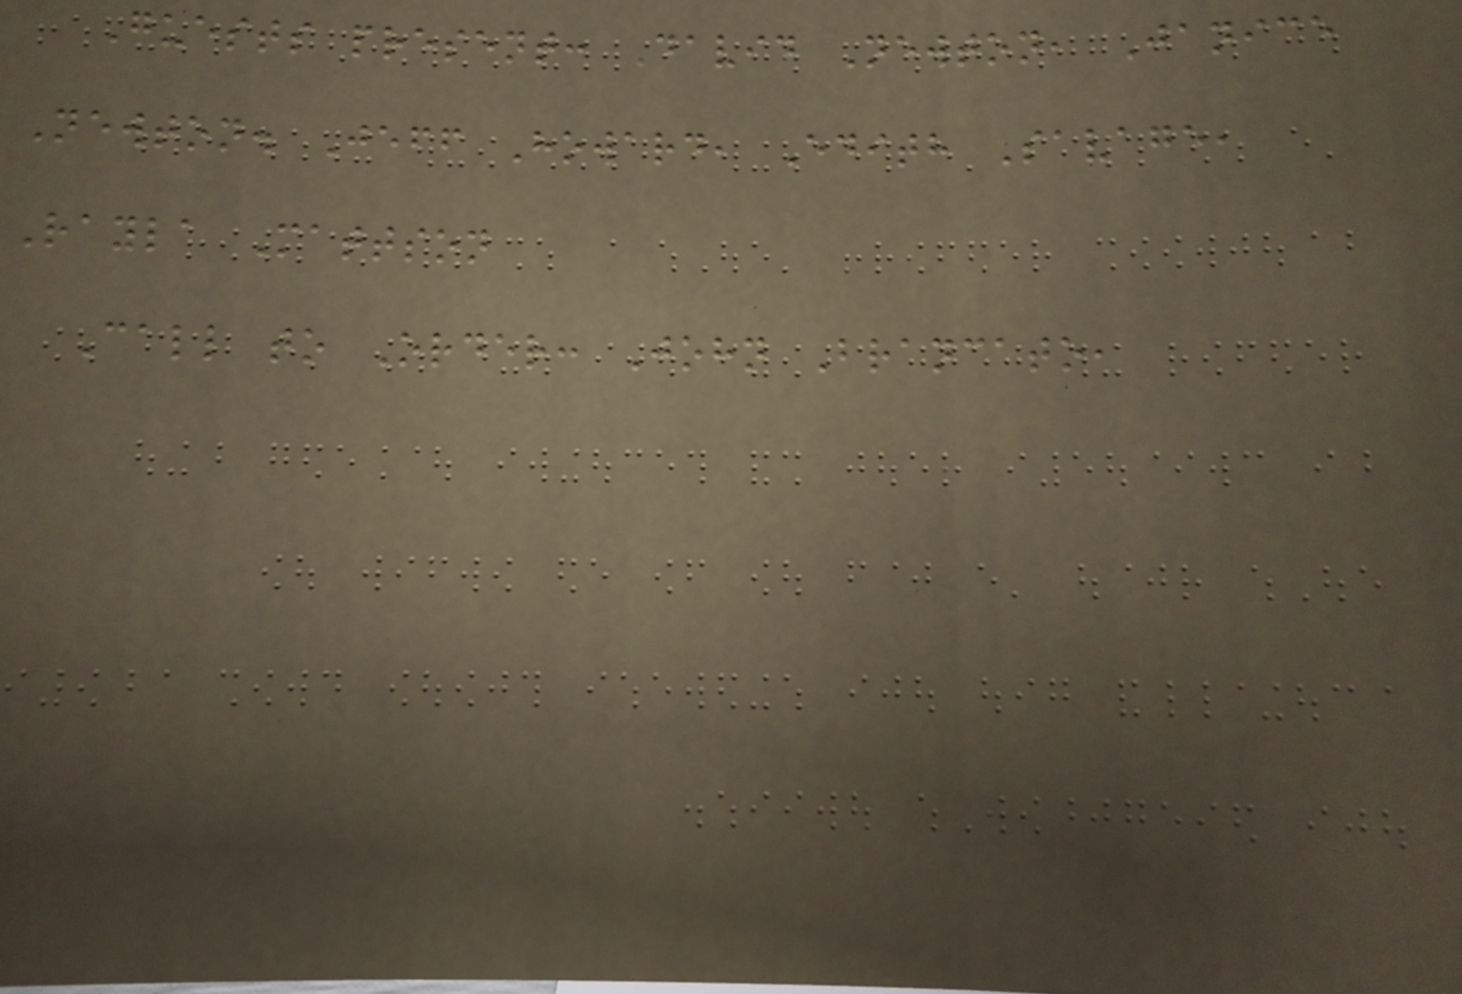Guests present: David Newton, Janice
Newton. Jeff Howard, Edith Savage,
Rayla Mattson
Call to Order: John Brancato,
